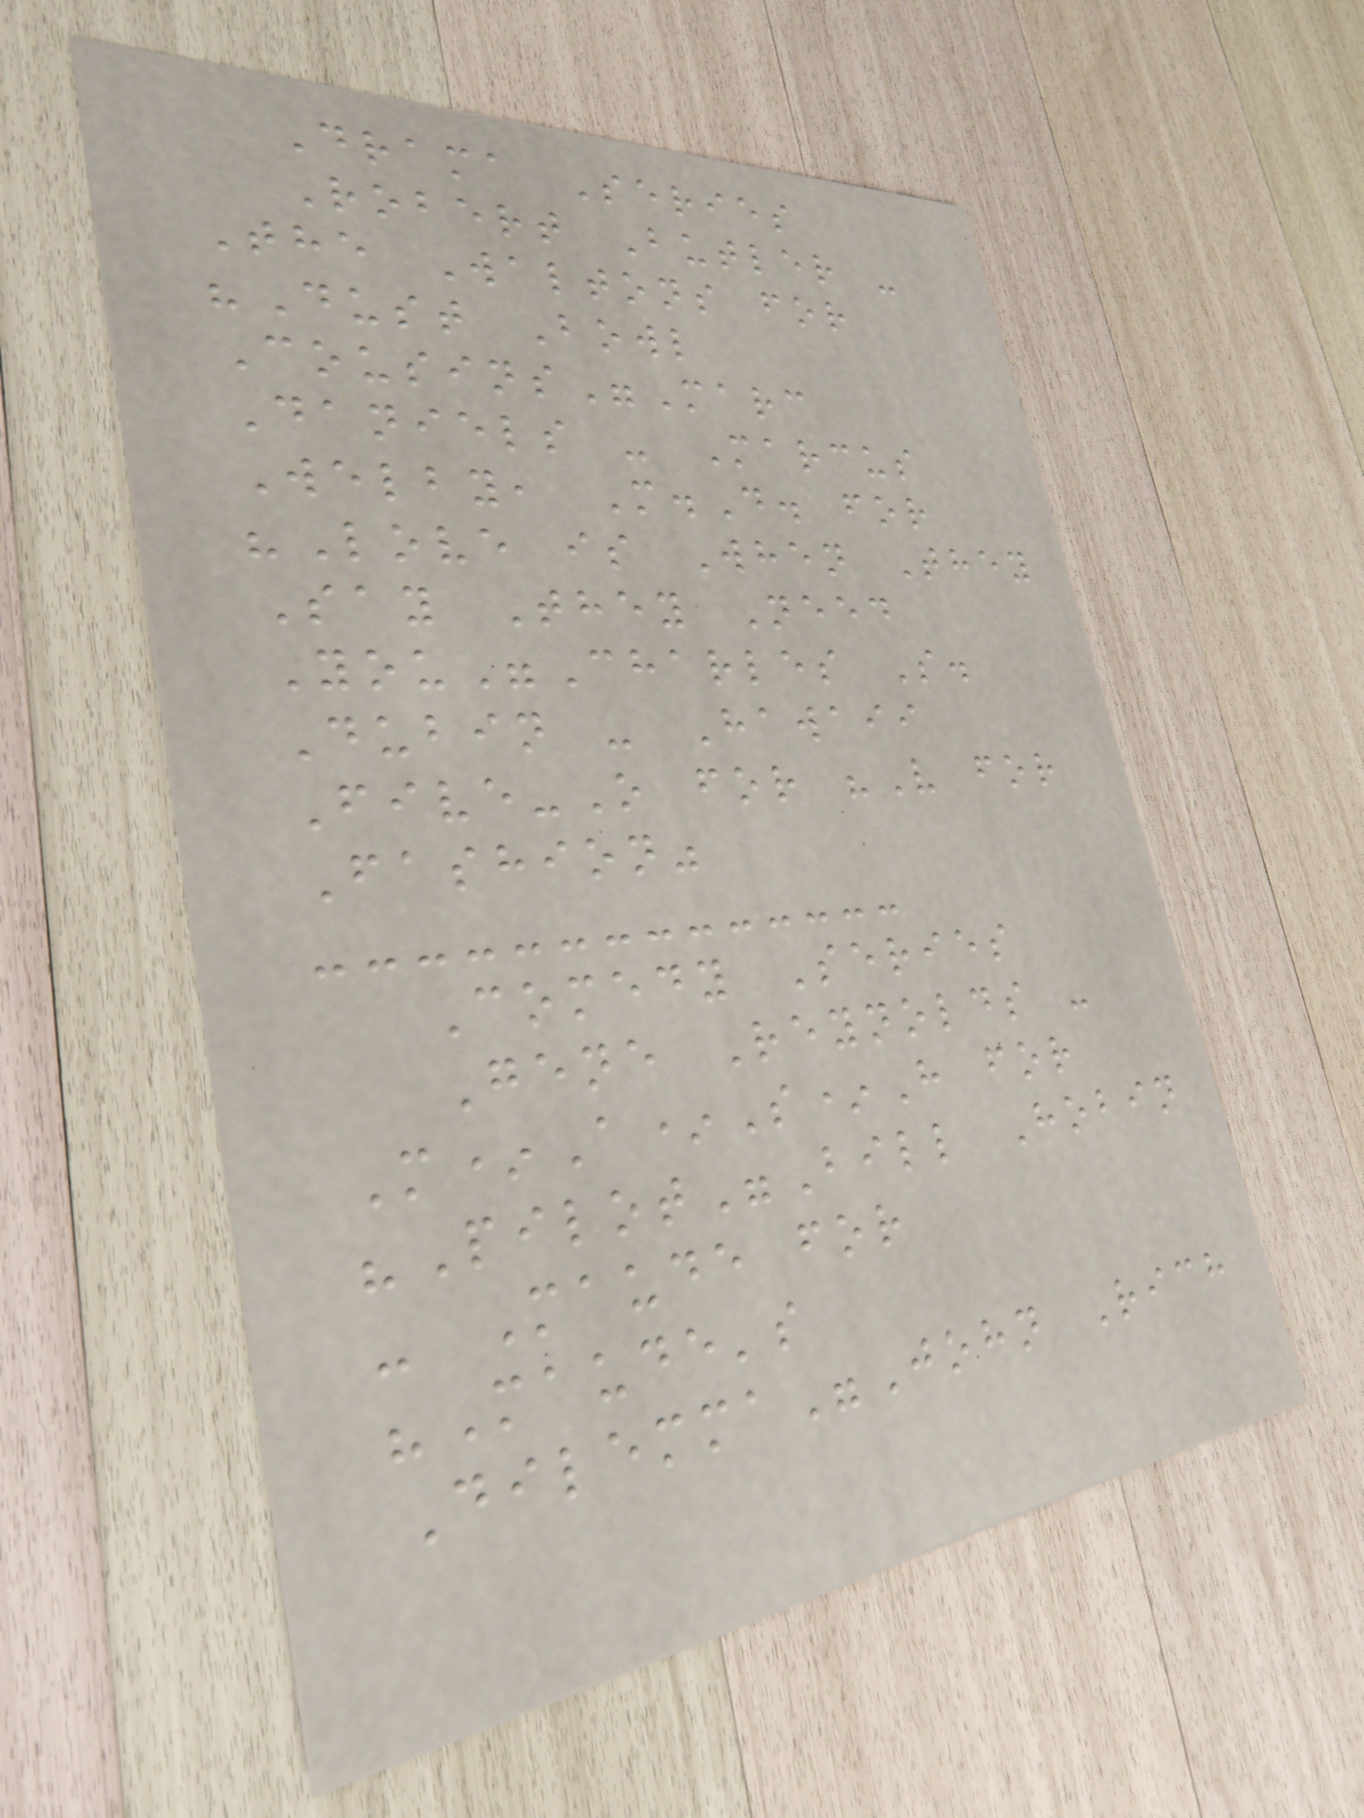Drama Series
Robert Butler -
The Waltons for
"Dust Bowl
Cousins"Marc
Daniels - Marcus
Welby, M.D. for
"Love is When They
Say They Need
You"Charles S.
Dubin - Hawaii
Five-O for "V for
Fashion"
Comedy Series
Gene Reynolds -
M*A*S*H for
"Pilot"Bill Hobin
- Maude for
"Maude's
Dilemma"John Rich
